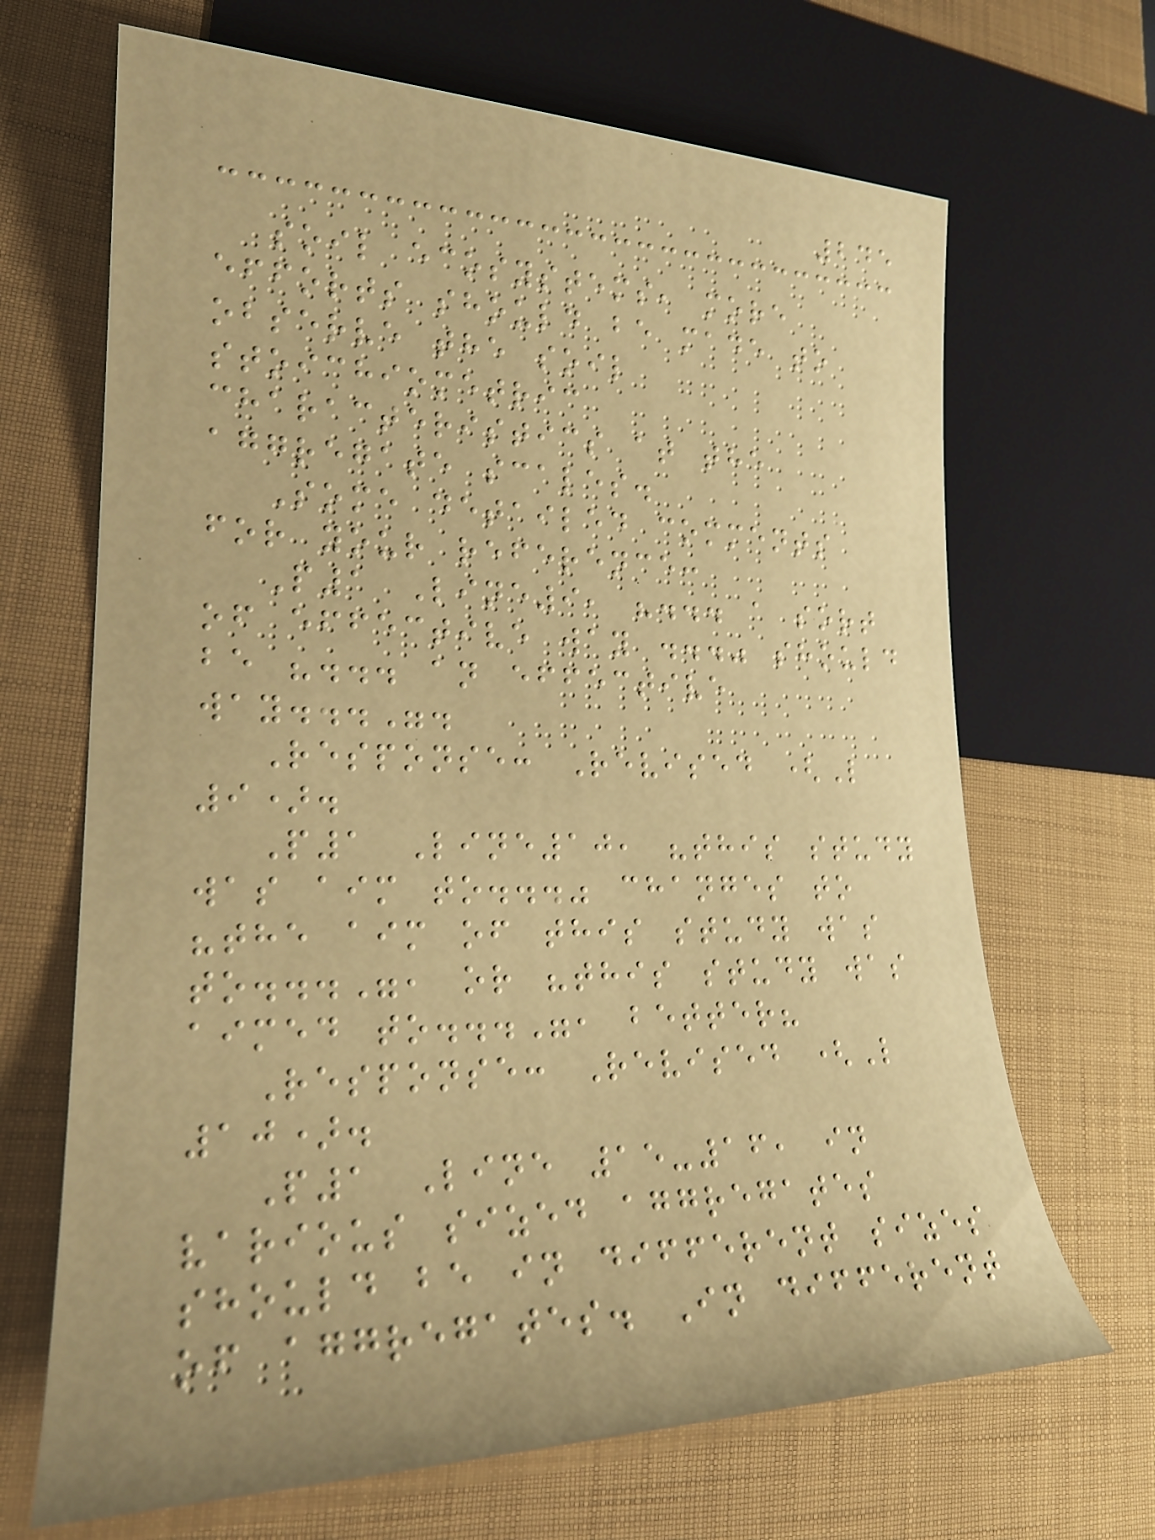245
soil ecosystems, more
efforts should be made to
observe the soil
stoichiometric
characteristics at the
aggregate scales.
Some detailed comments
for your reference:
P1 Line9, "... a sort
of effective way ..." should
be "... an effective
way...".
Response: Revised (L
9).
P1 Line10, "this study
was aim to..." changes to
"the aim of this study was
to...", or "this study was
aimed to...", better?
Response: Revised (L
10).
P1 Line 15-16, in
various sized aggregates
should be in different sizes
of aggregates. In different
